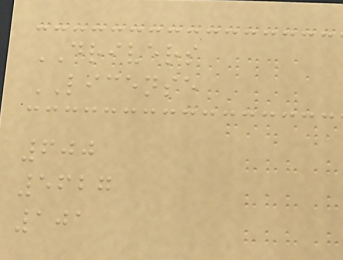DRIVERS
LICENSE
600
5627
101
